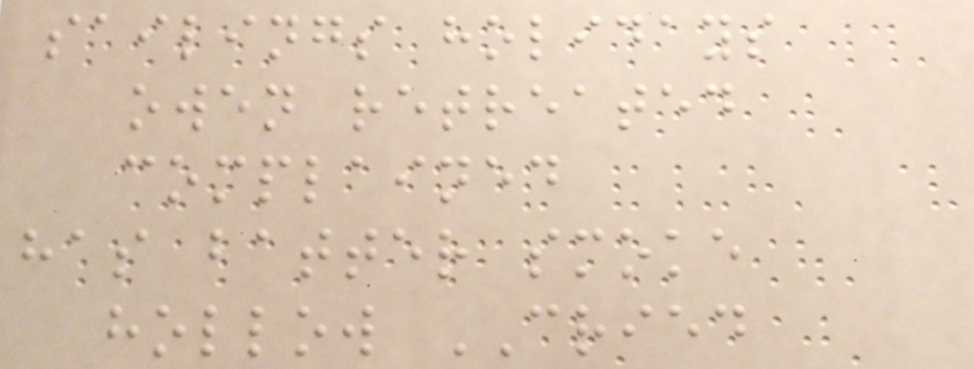sailings holidays
owen retreated
complained
has batter smoke
hollow CRIED
